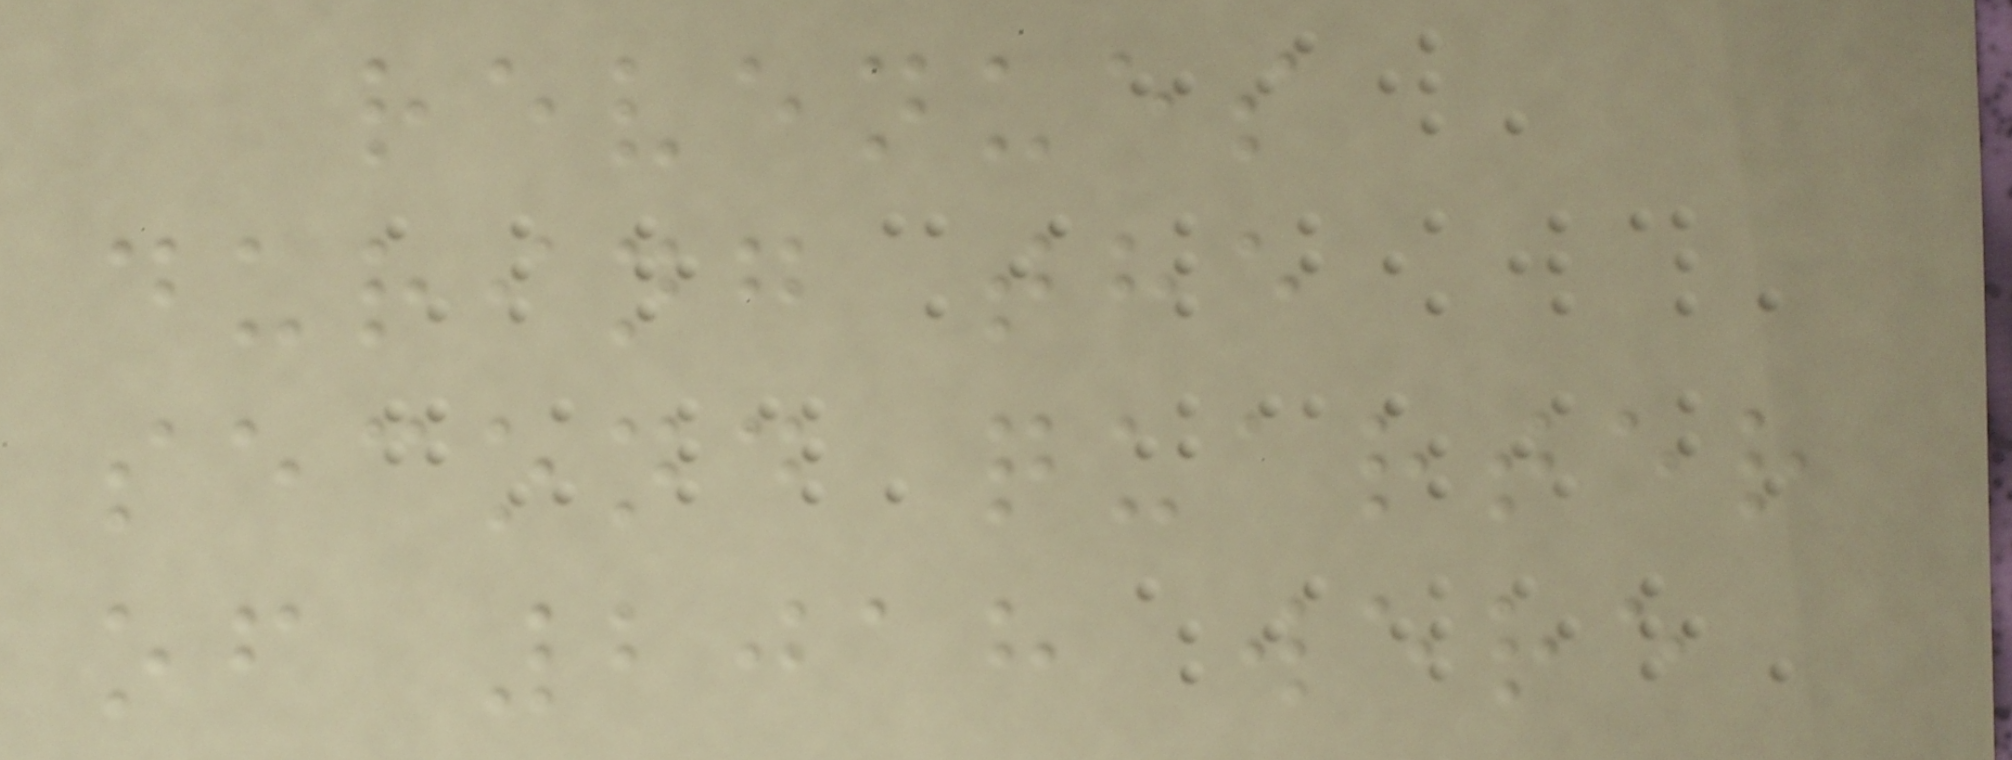revenues
during the
second quarter
of 2018 were
